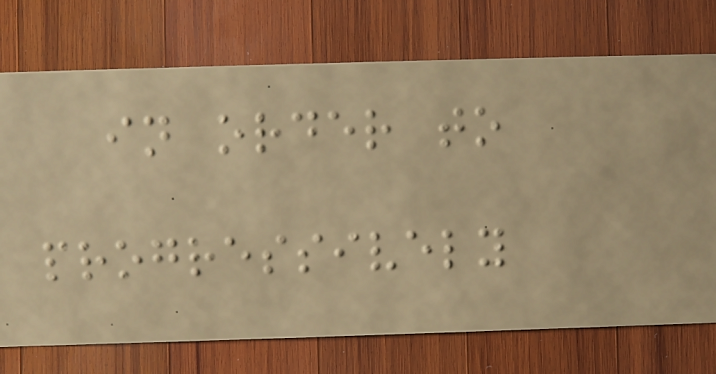in order to
progressively
